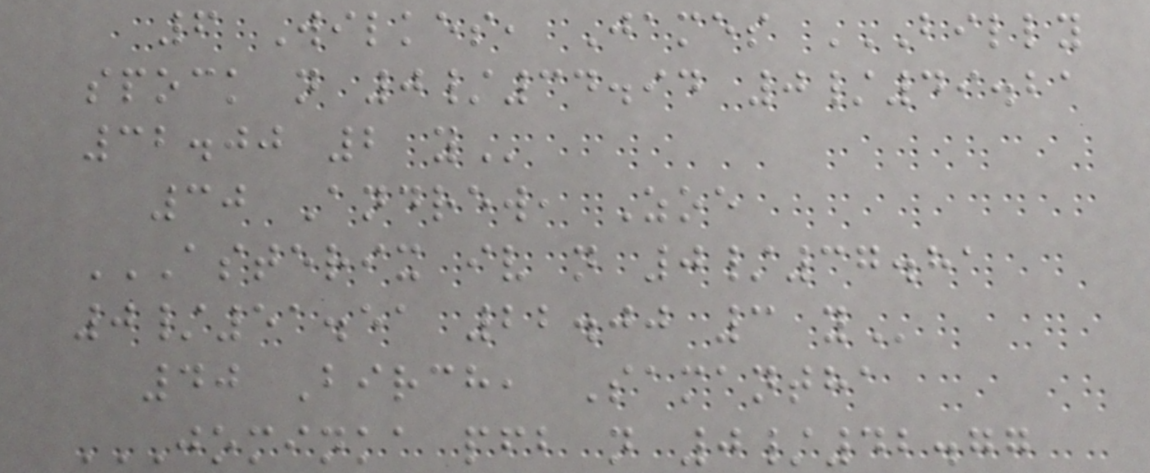6 Wilkes, James BILLY
SPOCK N 0/34.94 0/49.21
32.00 2 Y
30 Andrew, Zoe
ASTERIX IV N 0/37.81
0/51.51 22.00 3 Y
40 Birch, Samantha
JOMINKA PFB N 0/42.77
